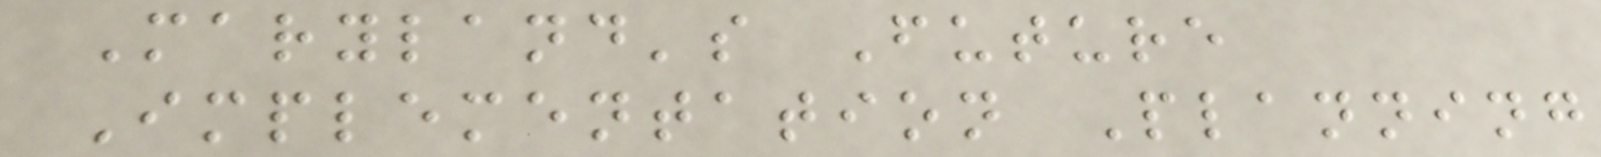Maryland's Future
Implementation Planning
